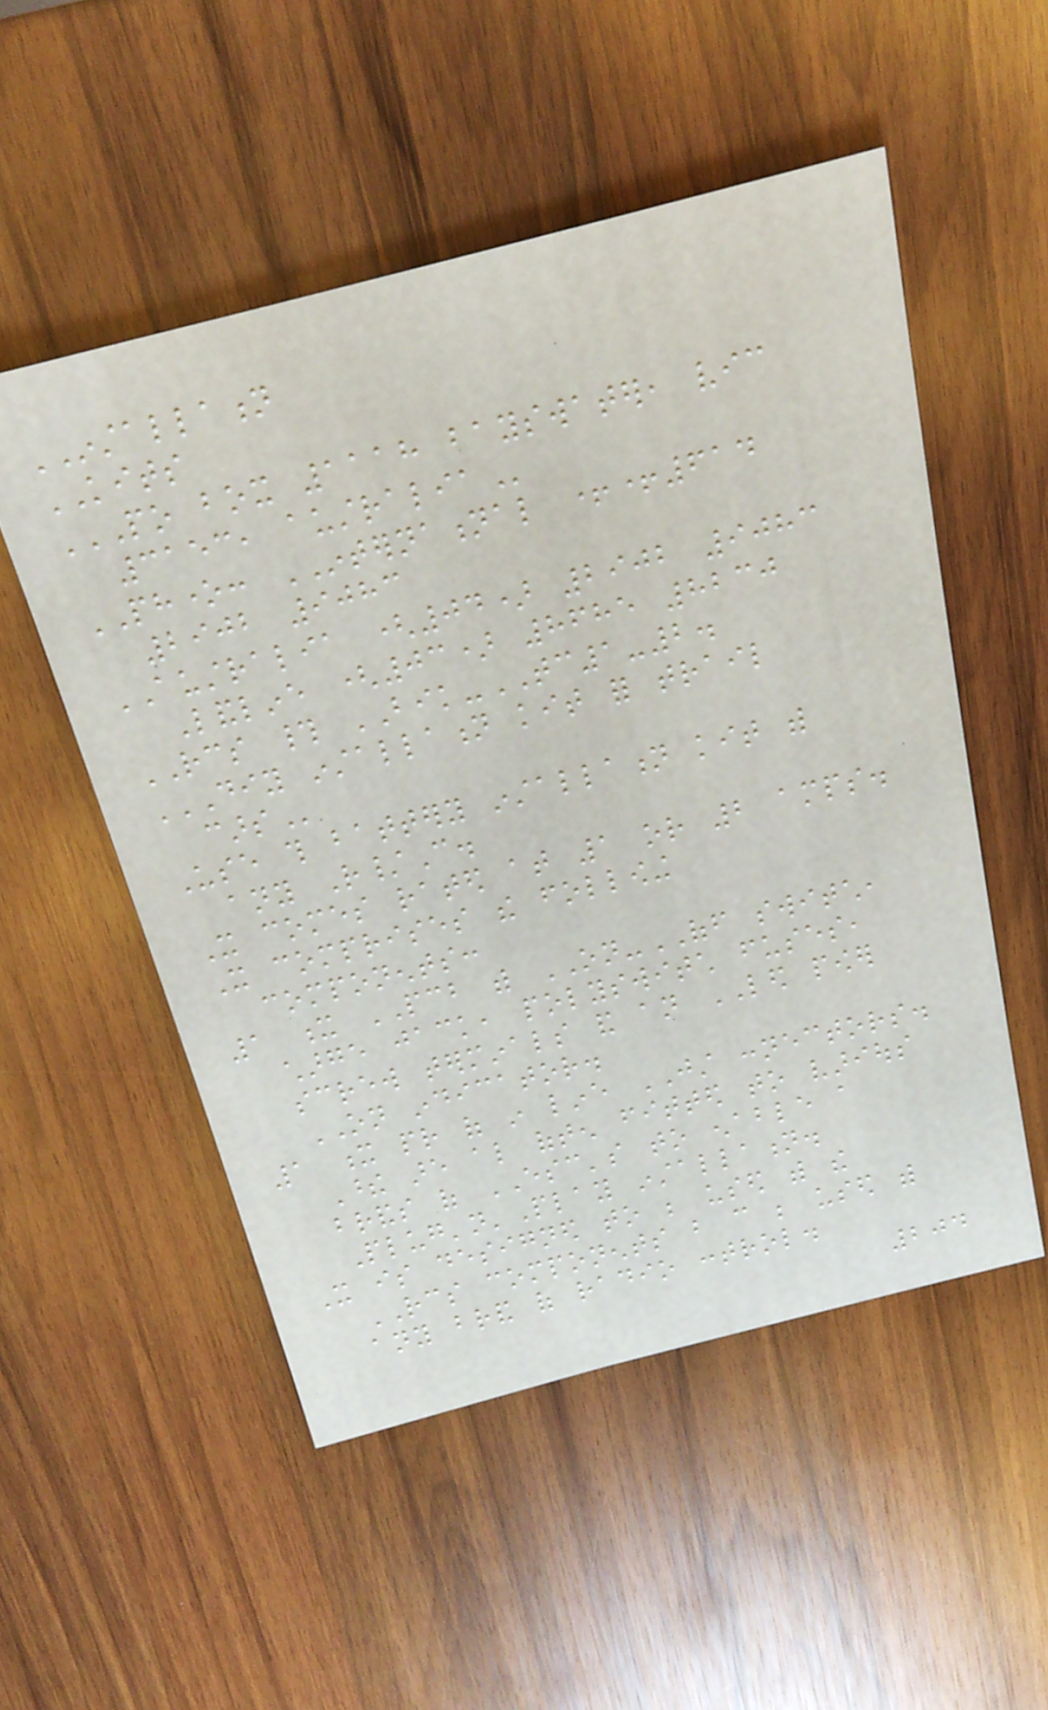INSTALLATION
KITS
PO BOX 1118 BAYSWATER, VIC
3153, AUSTRALIA
PHONE: INTERNATIONAL ++614
2902 9083
AUSTRALIA (04) 2902 9083
Landline (03) 8685 8230
RCS # BIK-TC1-2.
DIY INSTALLATION KIT FOR TRAIL
CARS
Use this battery installation kit with
any R/C.
It comes rated at 1 or 2 amps.
It comprises the following
components:
1 x PCB with ON-OFF switch,
charge jack, polyswitch fuses,
screw terminals and an LED power
ON indicator.
1 x pr of in line JST connectors.
These are also often fitted to various
brands of ESC's to enable a
Plug'n'Play installation.
It is designed to be used with the
RCS components but can be used with
any brand of radio control.
204
